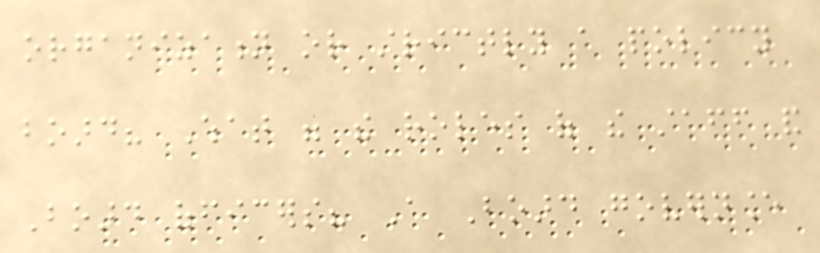organization or strictly a policy
board? What were the roles of the staff and
Board officers? A Board governance
